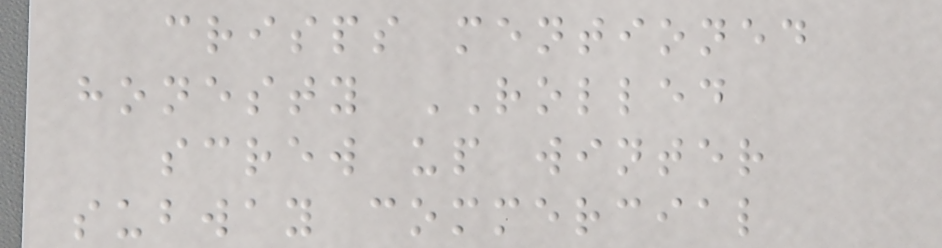crisps mentioned
honesty ROLLED
screw up winter
subway commercial
